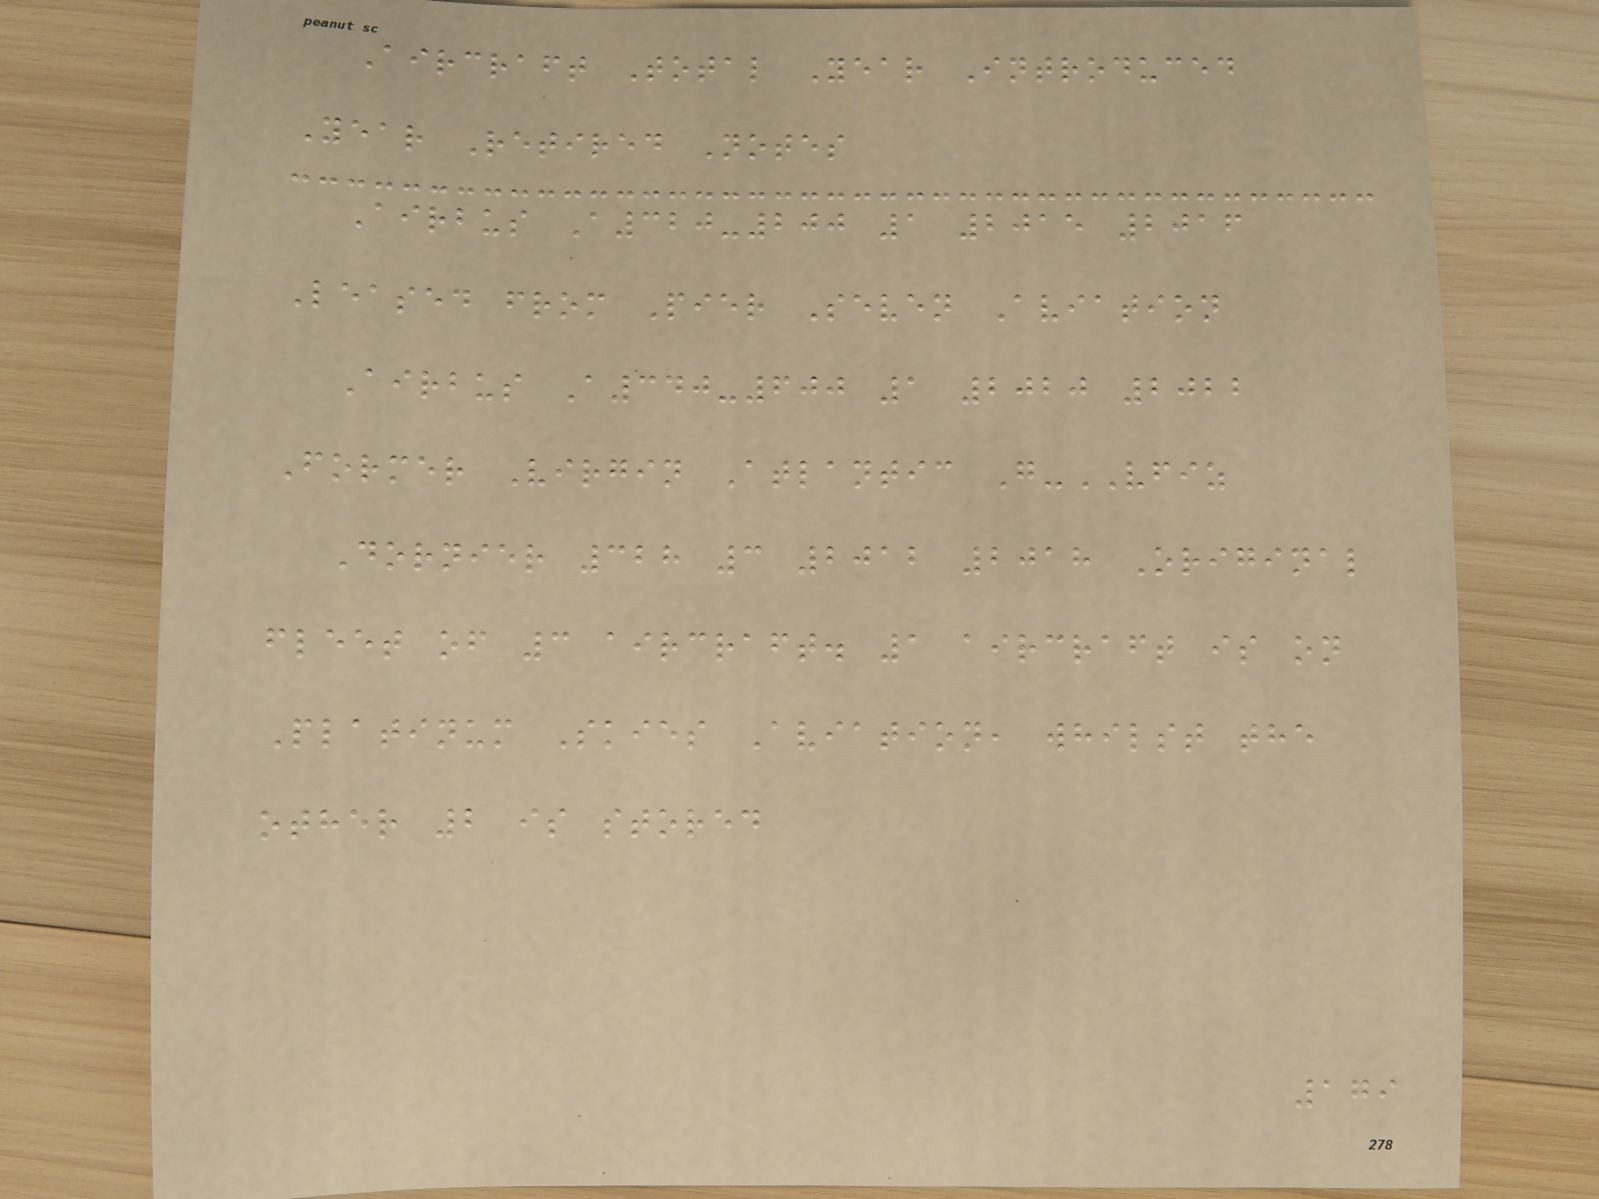Aircraft Total Year Introduced
Year Retired Notes
Airbus A320-200 1 2015 2016
Leased from Pier Seven Aviation
Airbus A340-600 1 2020 2022
Former Virgin Atlantic G-VFIZ
Dornier 328 3 2012 2018 Original
fleet of 3 aircraft. 1 aircraft is on
Platinum Skies Aviation, whilst the
other 2 is stored
179
